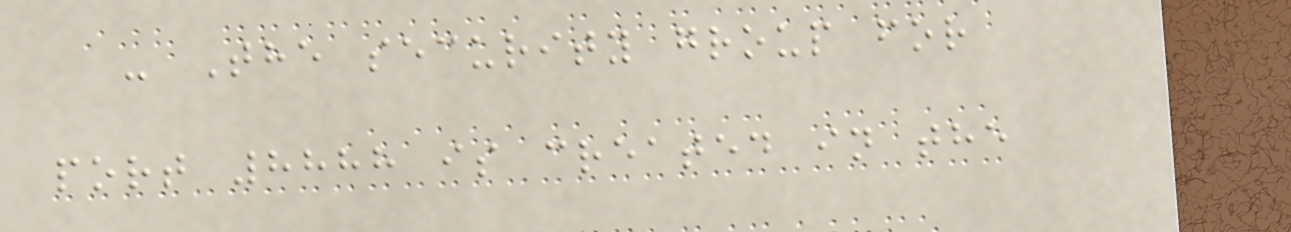- The security group for
port 8888 is created in the
